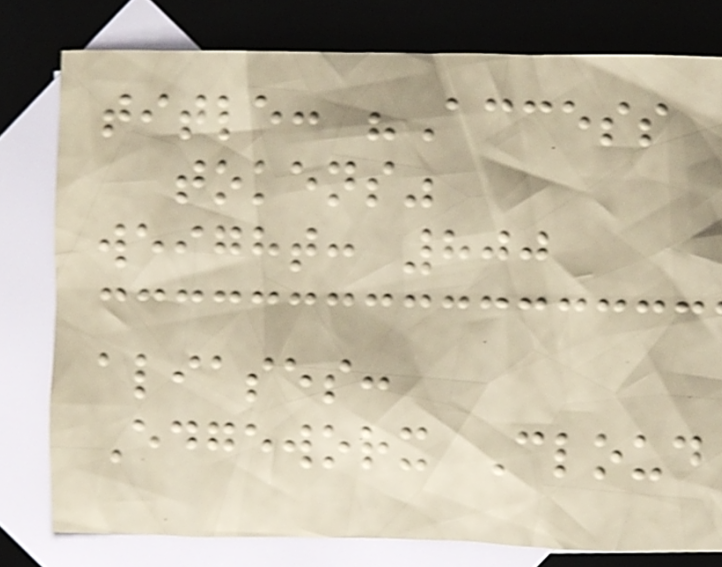title: "Access
tokens"
weight: 800
aliases:
Edgeworx Cloud
